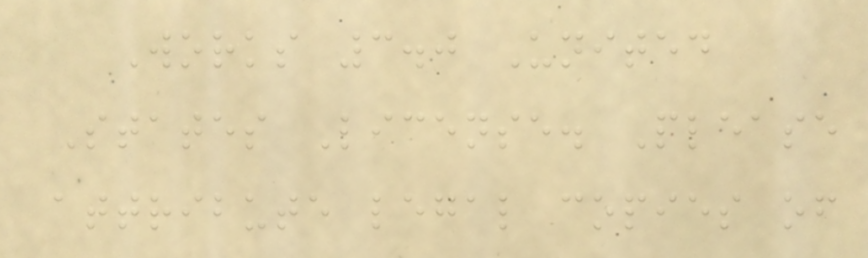Works 3.0 United
States License. Please
attribute legal copies of
